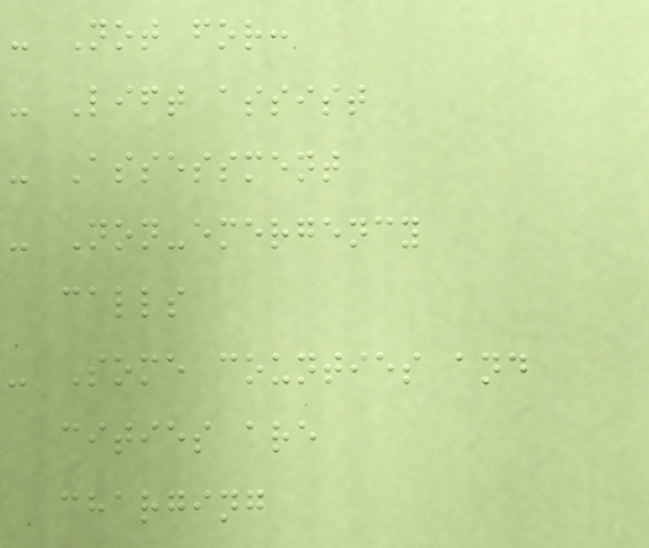- Not for:
- Lift assist
- Assessment
- Non-emergency
calls
- Some counties and
cities are
charging
